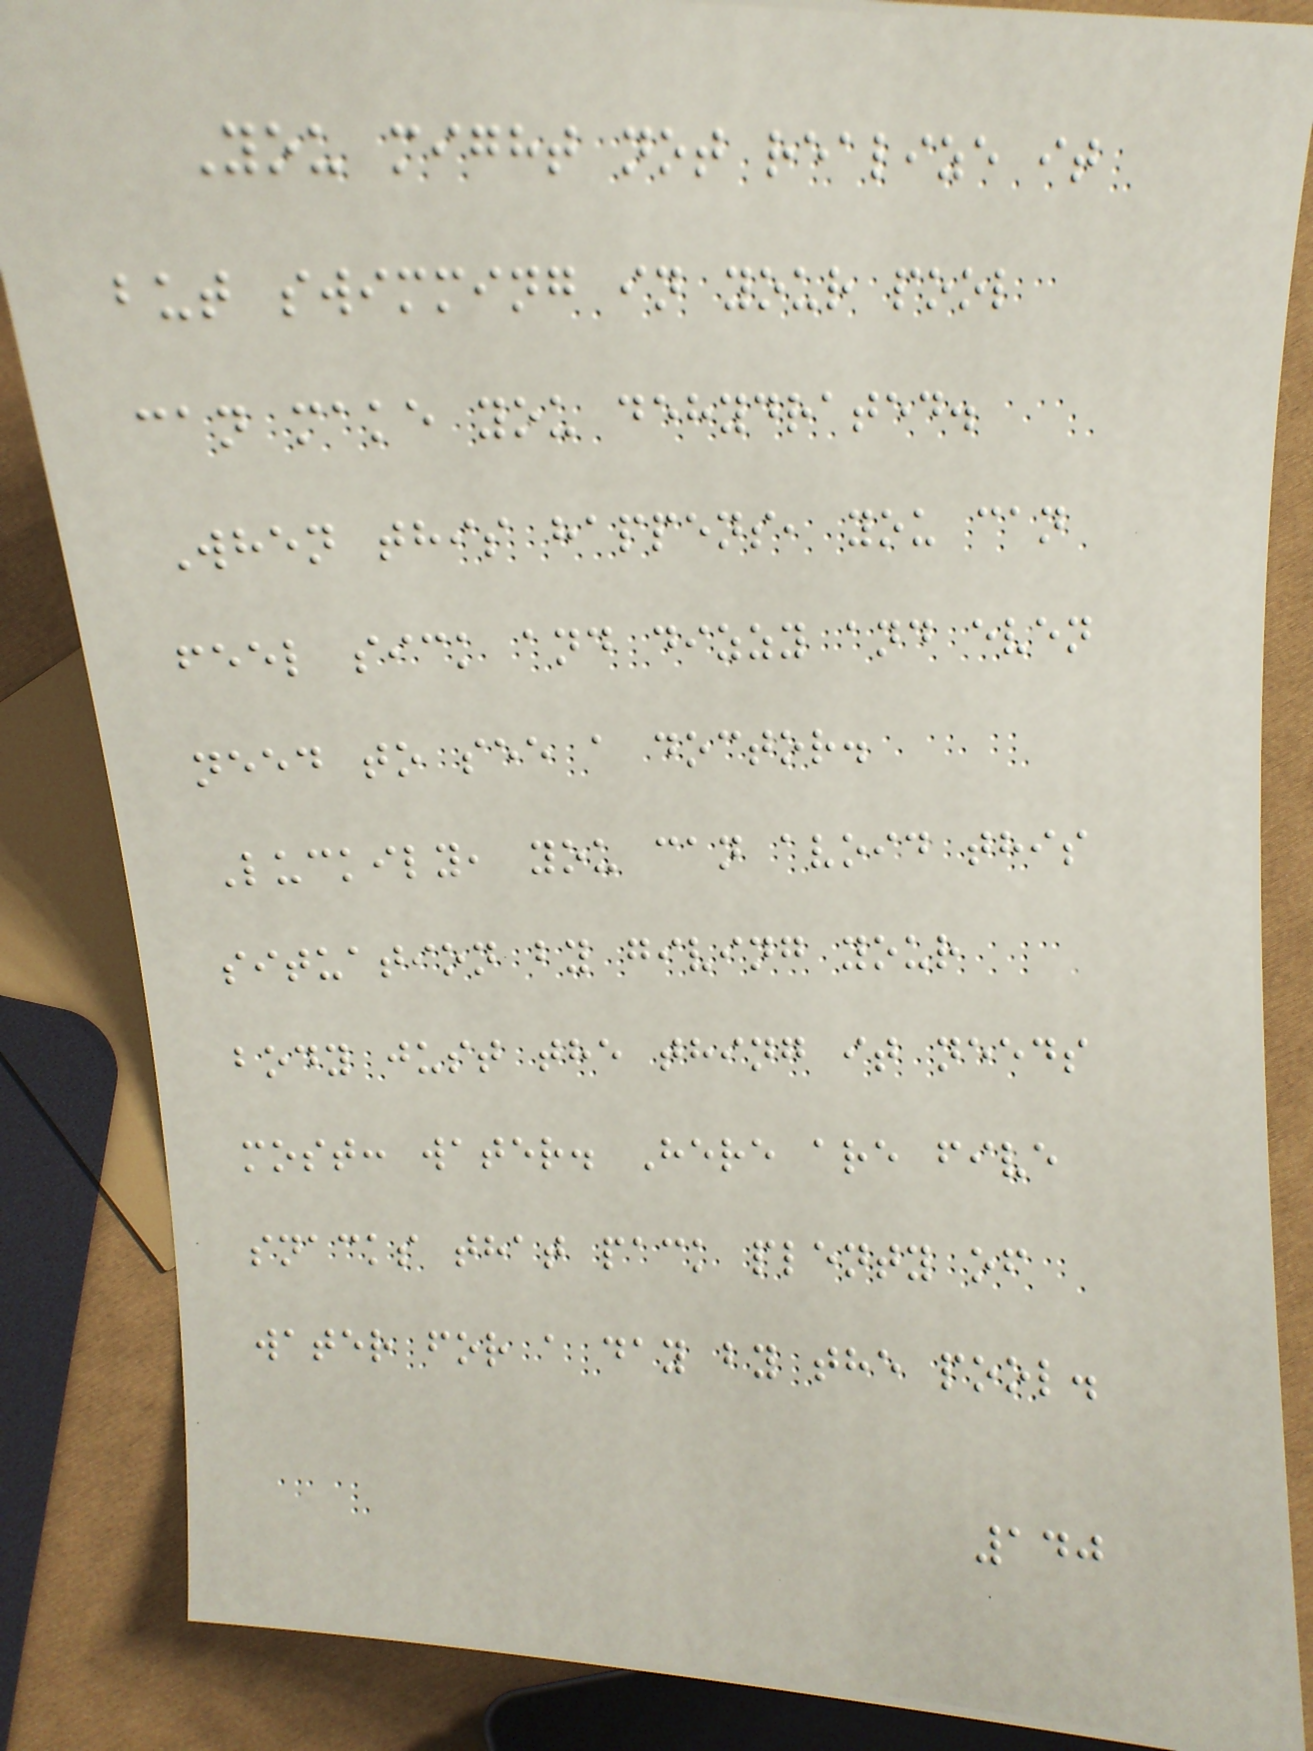You might not realize it
but swimming in your pool
can make you dehydrated.
When this happens, you can
feel sick and dizzy and even
need to see a doctor.
Luckily, you can avoid this
situation by giving your
body just the thing it needs
most: water. Here are five
snacks that pack plenty of
water for a day by the pool.
140
